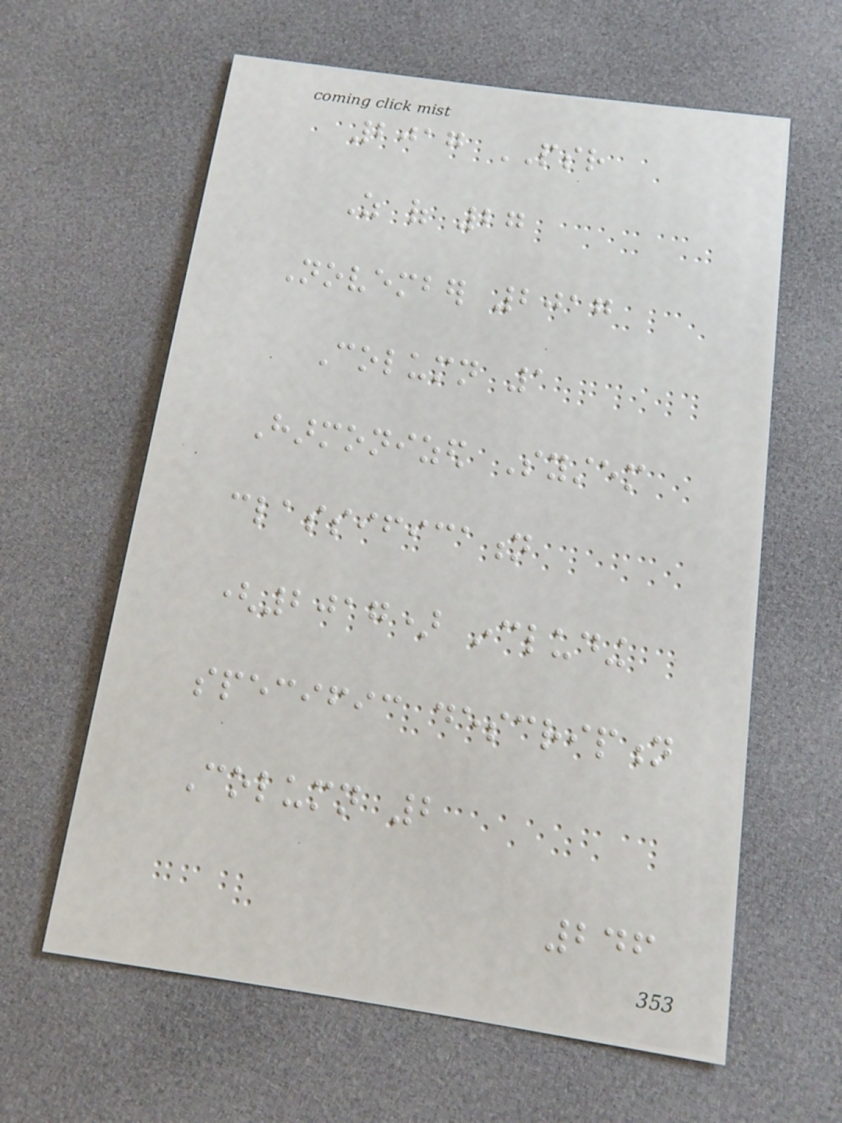2017 PSR
As of 27
November 2017
Column 1
Harmonized System
classification
(2017) including
specific description
Column 2
246
